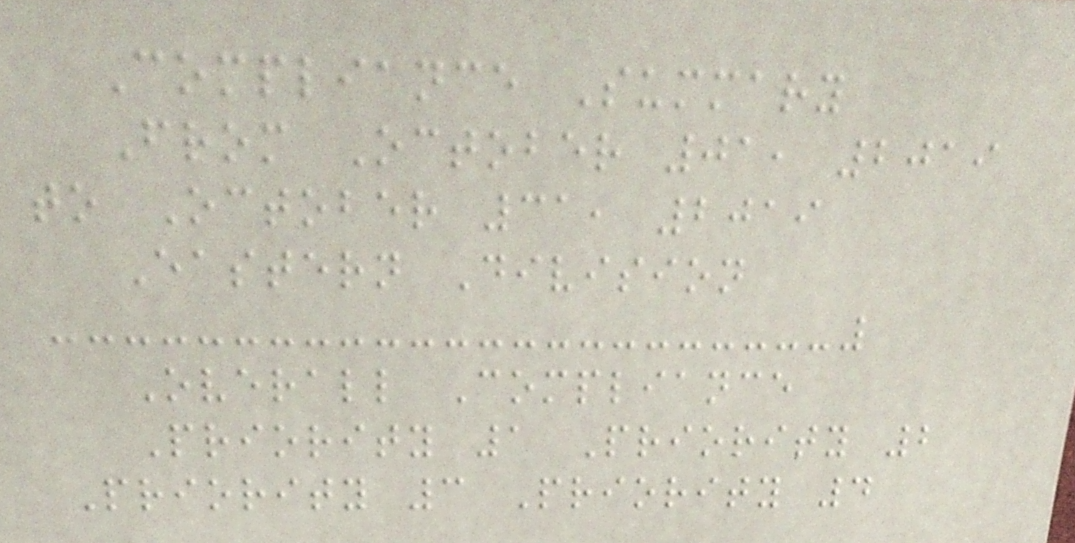Compliance Summary
From October 01, 2019
to October 31, 2019
Eastern Division
Overall Compliance
Priority 1 Priority 2
Priority 3 Priority 4
